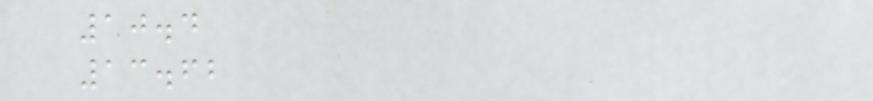10.4
13.62
